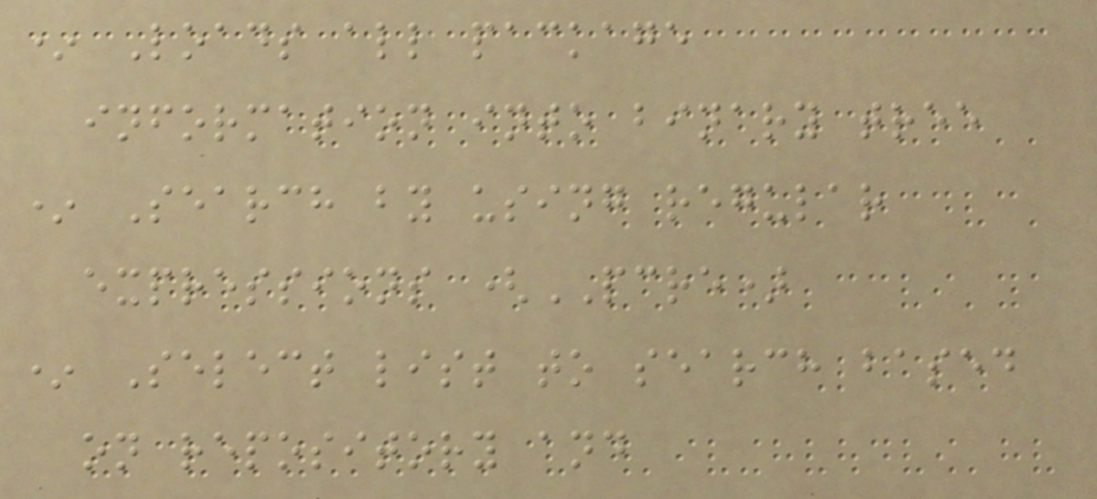* Loads all package
information into binary tree
* Search by using regular
expressions (PCRE)
* Select list to search based
on repository and
